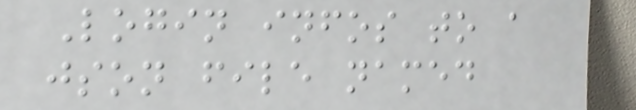Login infos to a
json file named
